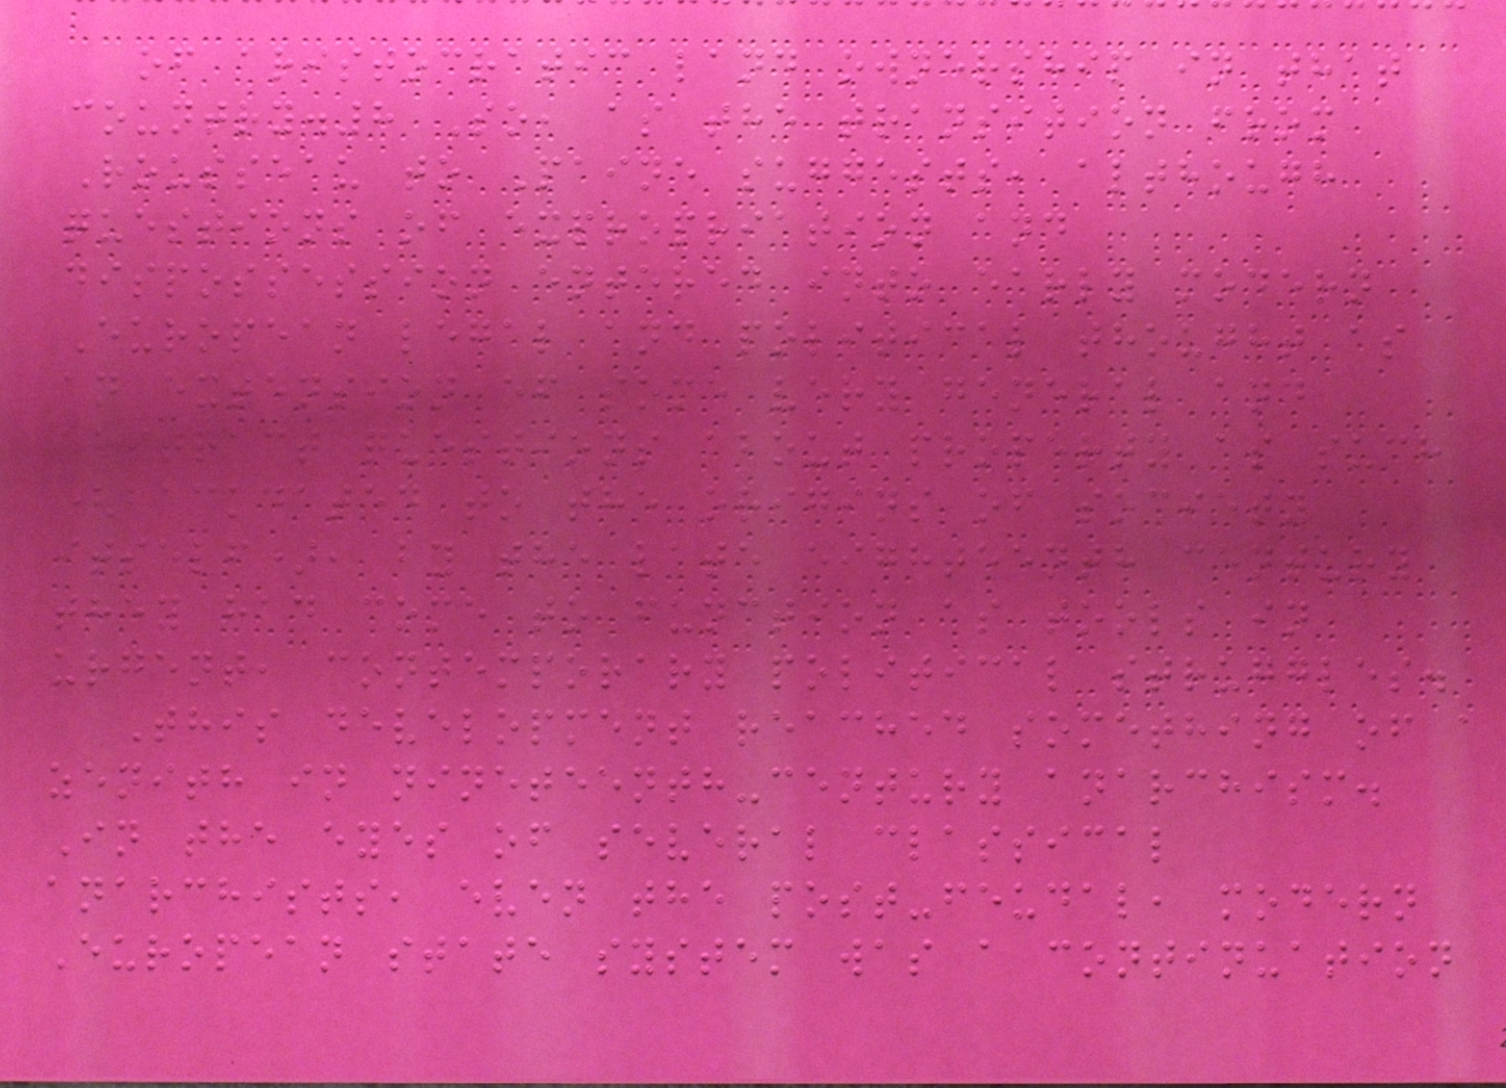of aristocratic land ownership in that
country.8 So, as the transition from
Rousseau to Paine suggests, although
questions of expropriation and
dispossession entered into early modern
European legal and political thought as
an extension of some very general and
abstract questions about property as such
(backdated to the origins of society
itself), by the late eighteenth century
they had come to function as tools in
urgent, contemporary political struggles.
This development reached something of a
zenith in nineteenth-century anarchism.
In the eyes of several classical
anarchists, even the post-feudal, modern
European state system was a continuation
